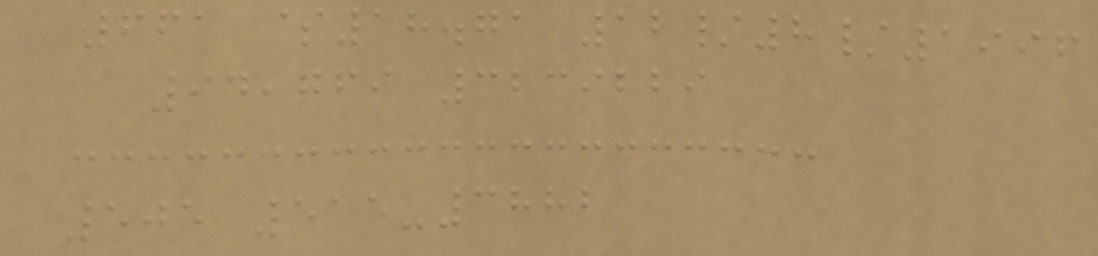661 $18.71 12/8/1996
94,769 3239229
505 515-3882
